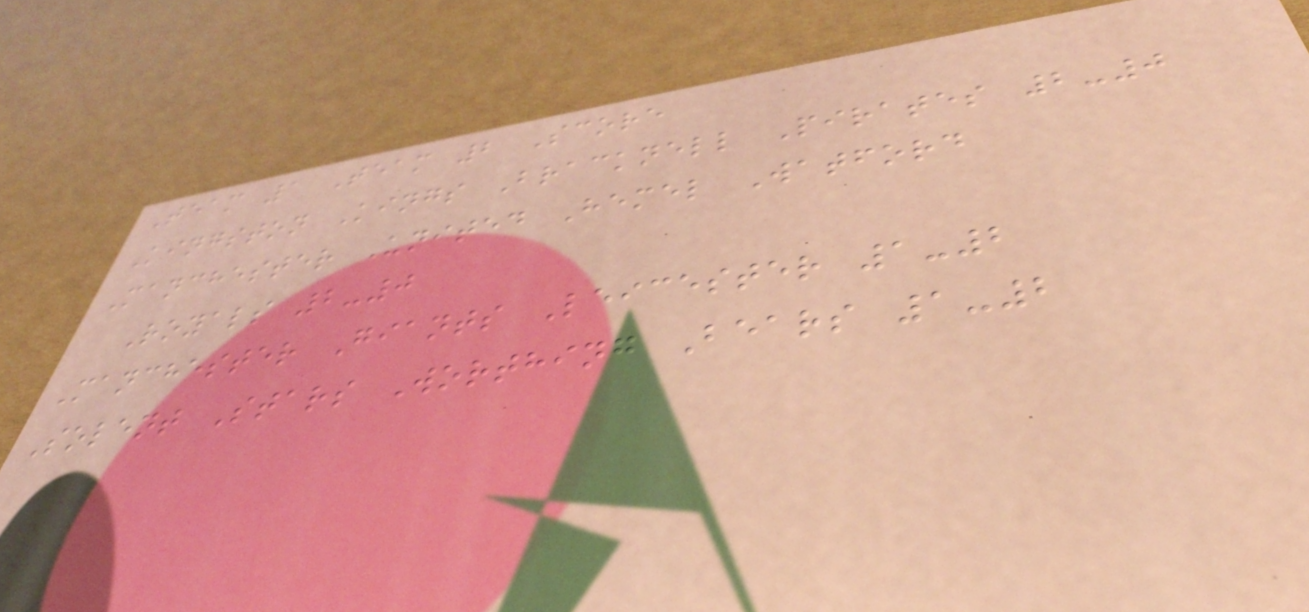Team 1 Team 2 Score
Kingston Kings Bracknell Pirates 2-0
Manchester United Hemel Watford
Royals 2-0
Manchester Giants Leicester 1-2
Solent Stars Worthing Bears 1-2
